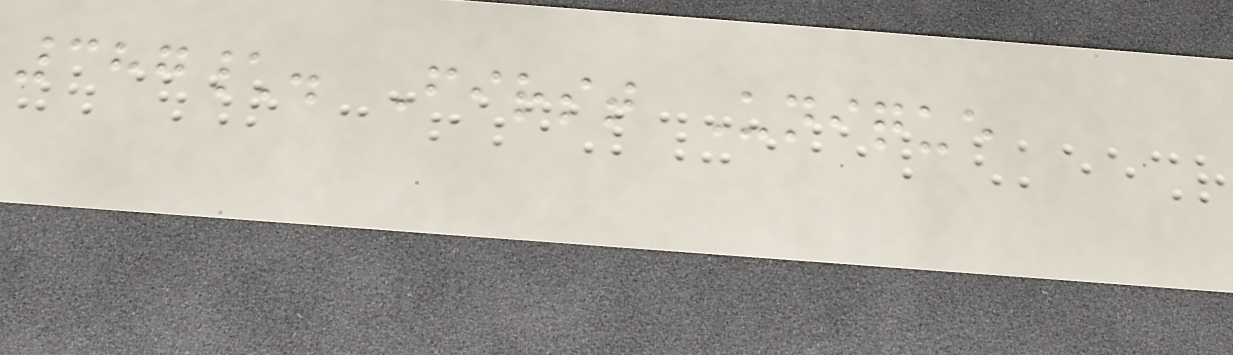387\. First Unique
